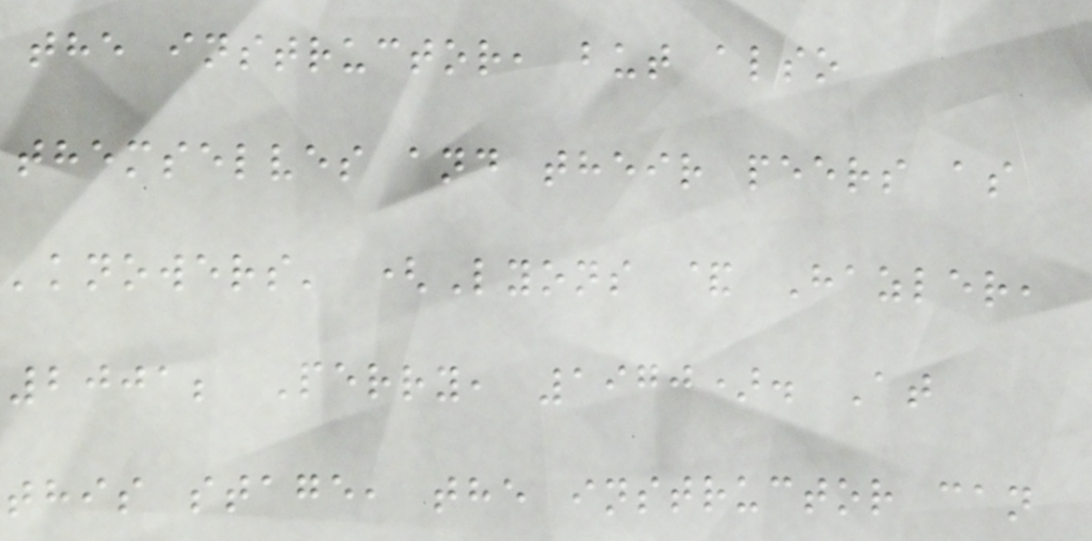the instructor, but also
themselves and their peers as
'knowers' (Lyons & Hazler,
2001; Perry, 1970). At
this stage, the instructor can
